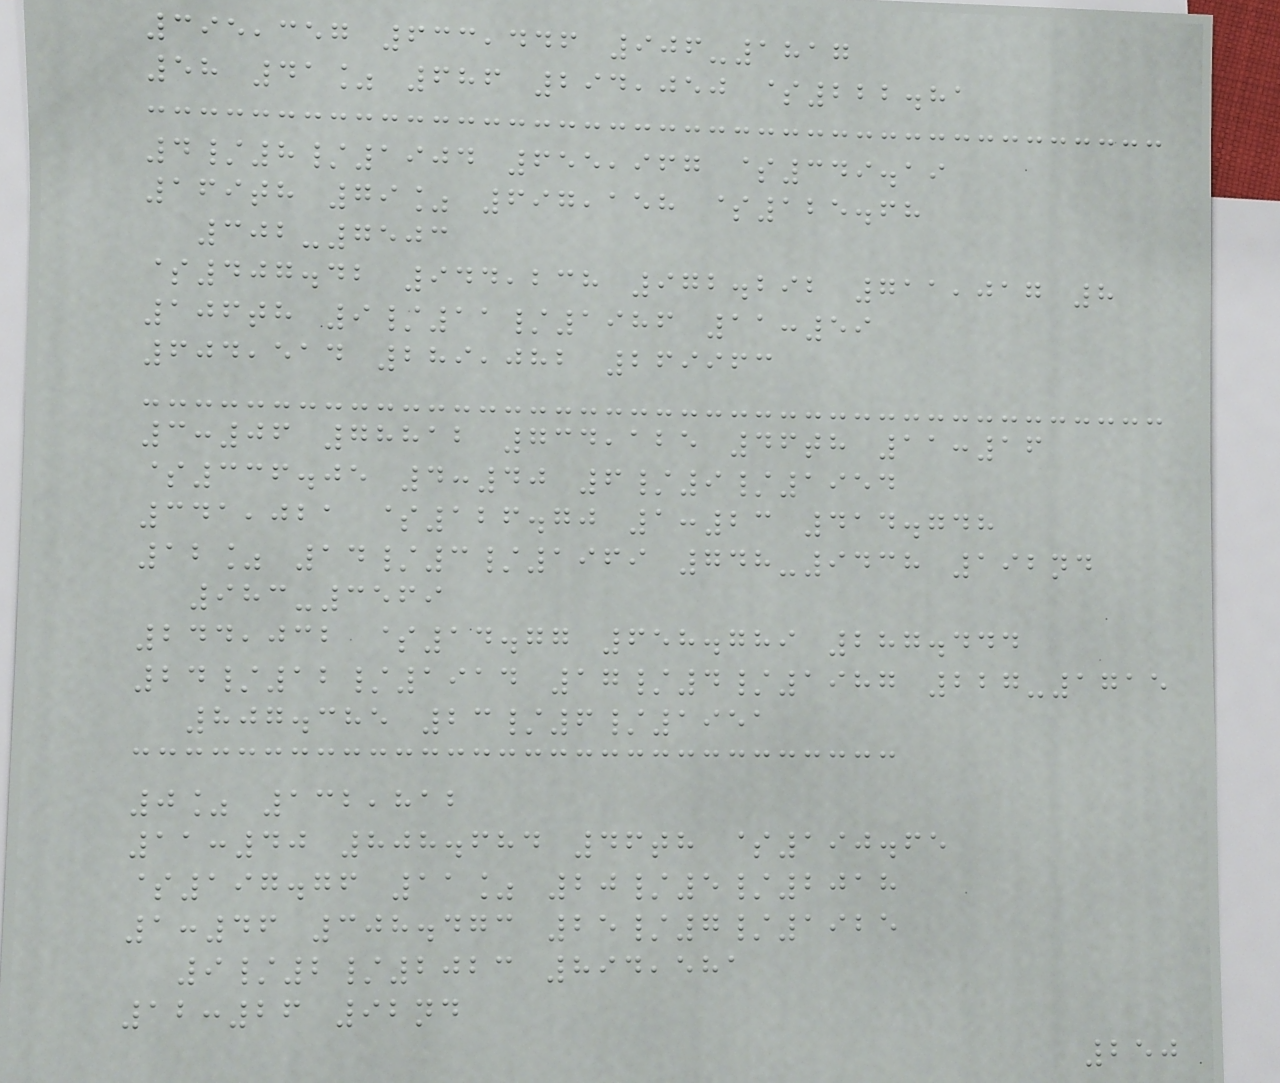395,357 633,446 906-1817
58 41% 686 294,050 $222.81
4/8/1904 655,967 $349.19
169th 79% 697,158 $125.68
302-7503
$407.42 944,238 972.292 711,017 8
106th 9/11/1986 11:59
604,514 289,082 269963
3:06 78812 734,125 46th 11:16
$336.05 4:40 6/9/1954
341,021 $126.70 1:23 414.748
12% 14/3/1969 748-9438 192nd
983-3569
244,032 $14.77 658.789 287.444
24/12/1914 17/4/1987 227-1715
807.385 23/6/1951
0% 132,812
11:40 808.684 46th $190.65
$197.76 11% 20/5/2018
1:46 308.473 25/7/1925
9/2/2023 894,581
12:26 92nd
250
